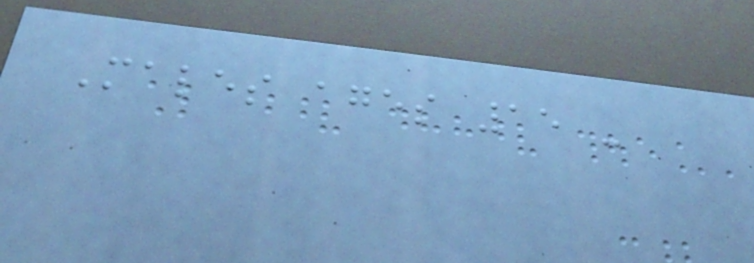Males ages 15 -
